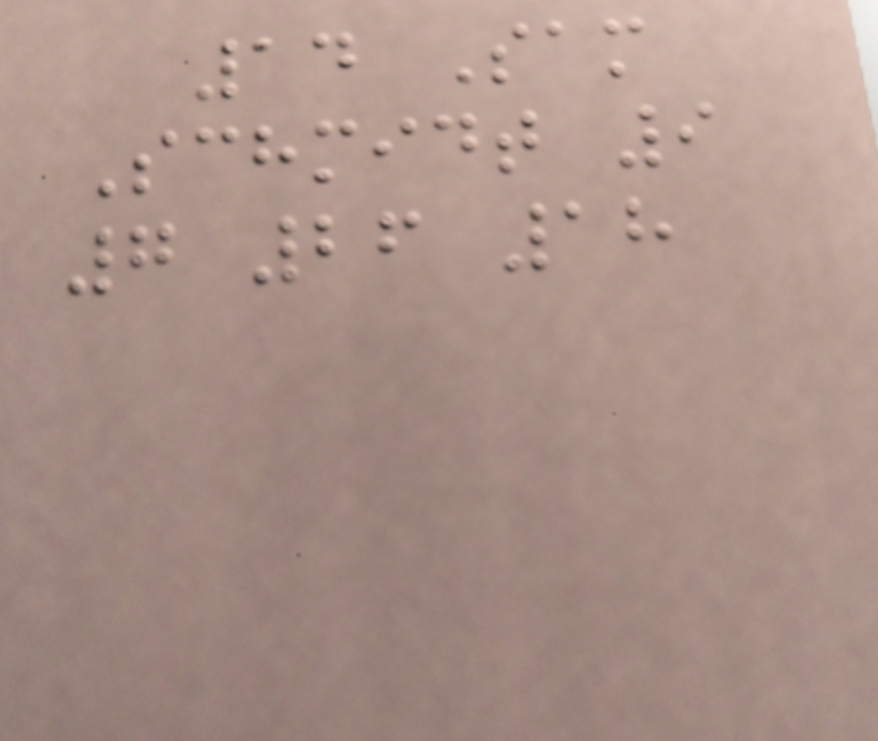14 Sam
Schmidt 9
7 26 18
